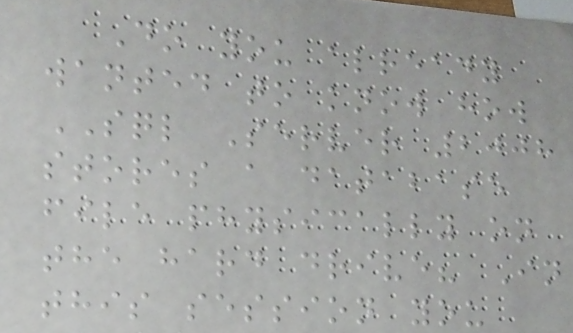Do you already
wanted to know how
SQL Server 2008
stores a database
file physically on
the hard drive? In
this session you
